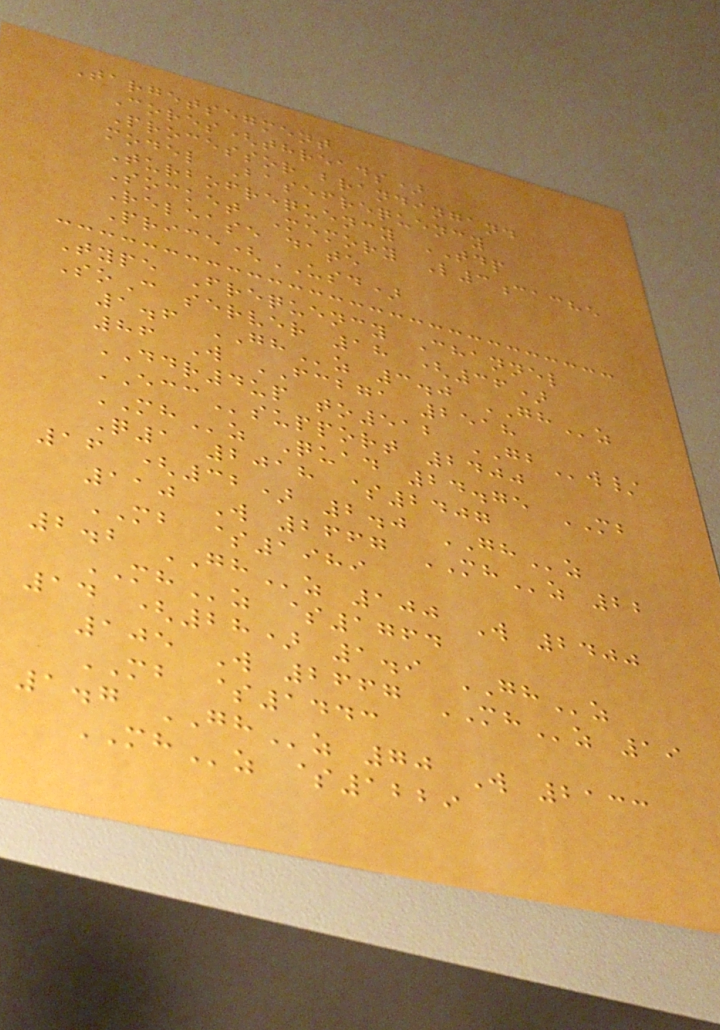Targetsegment
Cores(threads)
Processor brandingand
model Basefrequency
Turbofrequency TDP
Socket Memory L3cache
Release date
Price(USD)
Type Frequency Channel
SoC server 18 (36)
1.6 GHz 3.0 GHz
86 W FCBGA 2518
DDR4up to512 GBw/
ECCsupport 2400
MHz Quad 24.75 MB
Q1 2018 $2407
16 (32) 2.0 GHz
110 W 2667 MHz 22
MB $1989
2.2 GHz 100 W 2400
MHz $1764
14 (28) 1.9 GHz
105 W 2667 MHz 19
MB $1443
1.7 GHz 70 W 2133
MHz $1229
